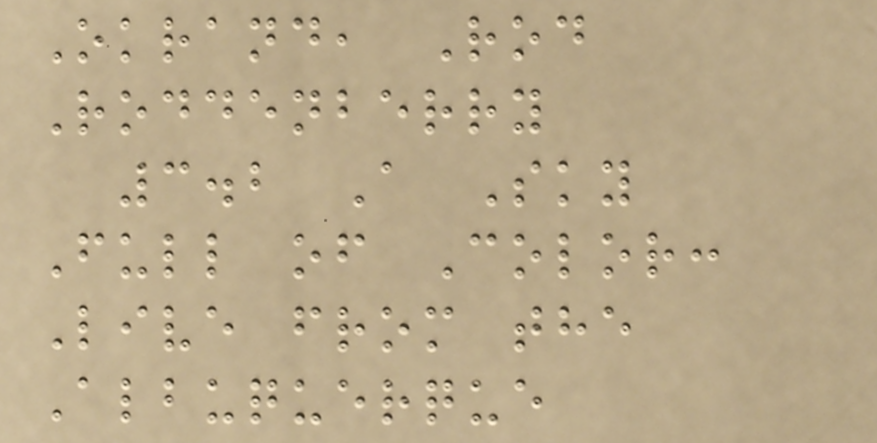Okrand, Rod
Roddenberry
3.2 A Sky
Full of Color:
Live from the
Albuquerque
